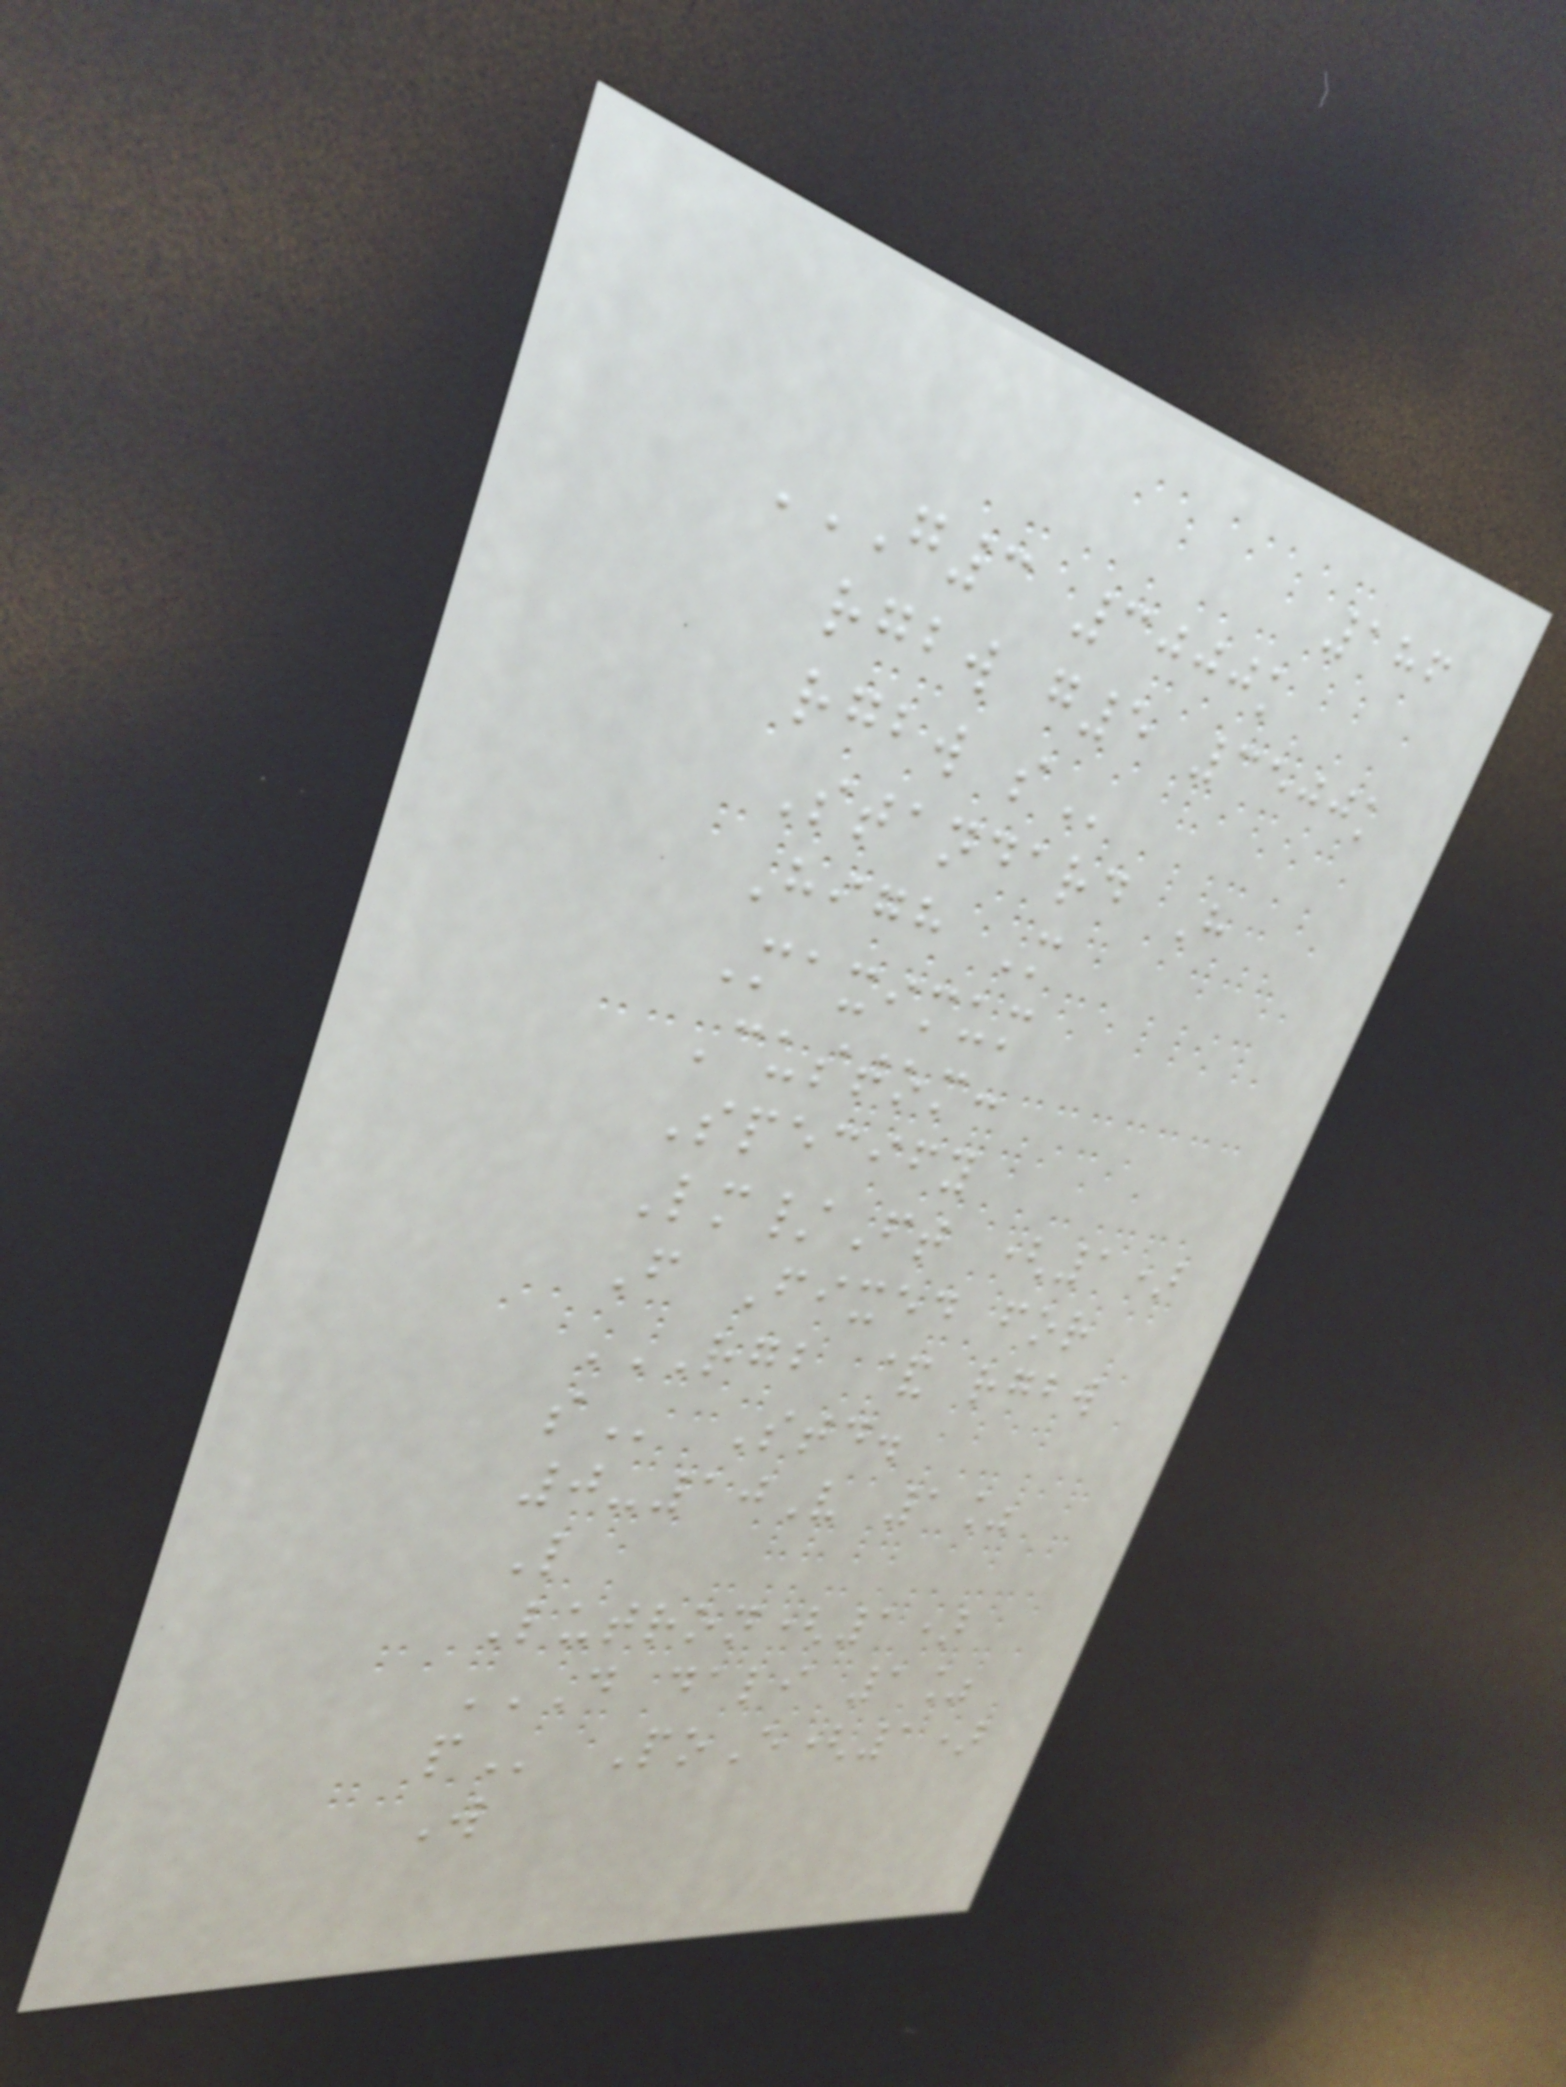186
G3 3000K
RGBW G5 3500K
RGBW S
Standard H
High M
Maximum
Custom:
Specify
Lm/Ft (1)
F Fixed for
RGB & RGBW
S Std.
0-10V 1%
L
Lutron(1)
D DALI 1%
P PoE(1)
W
